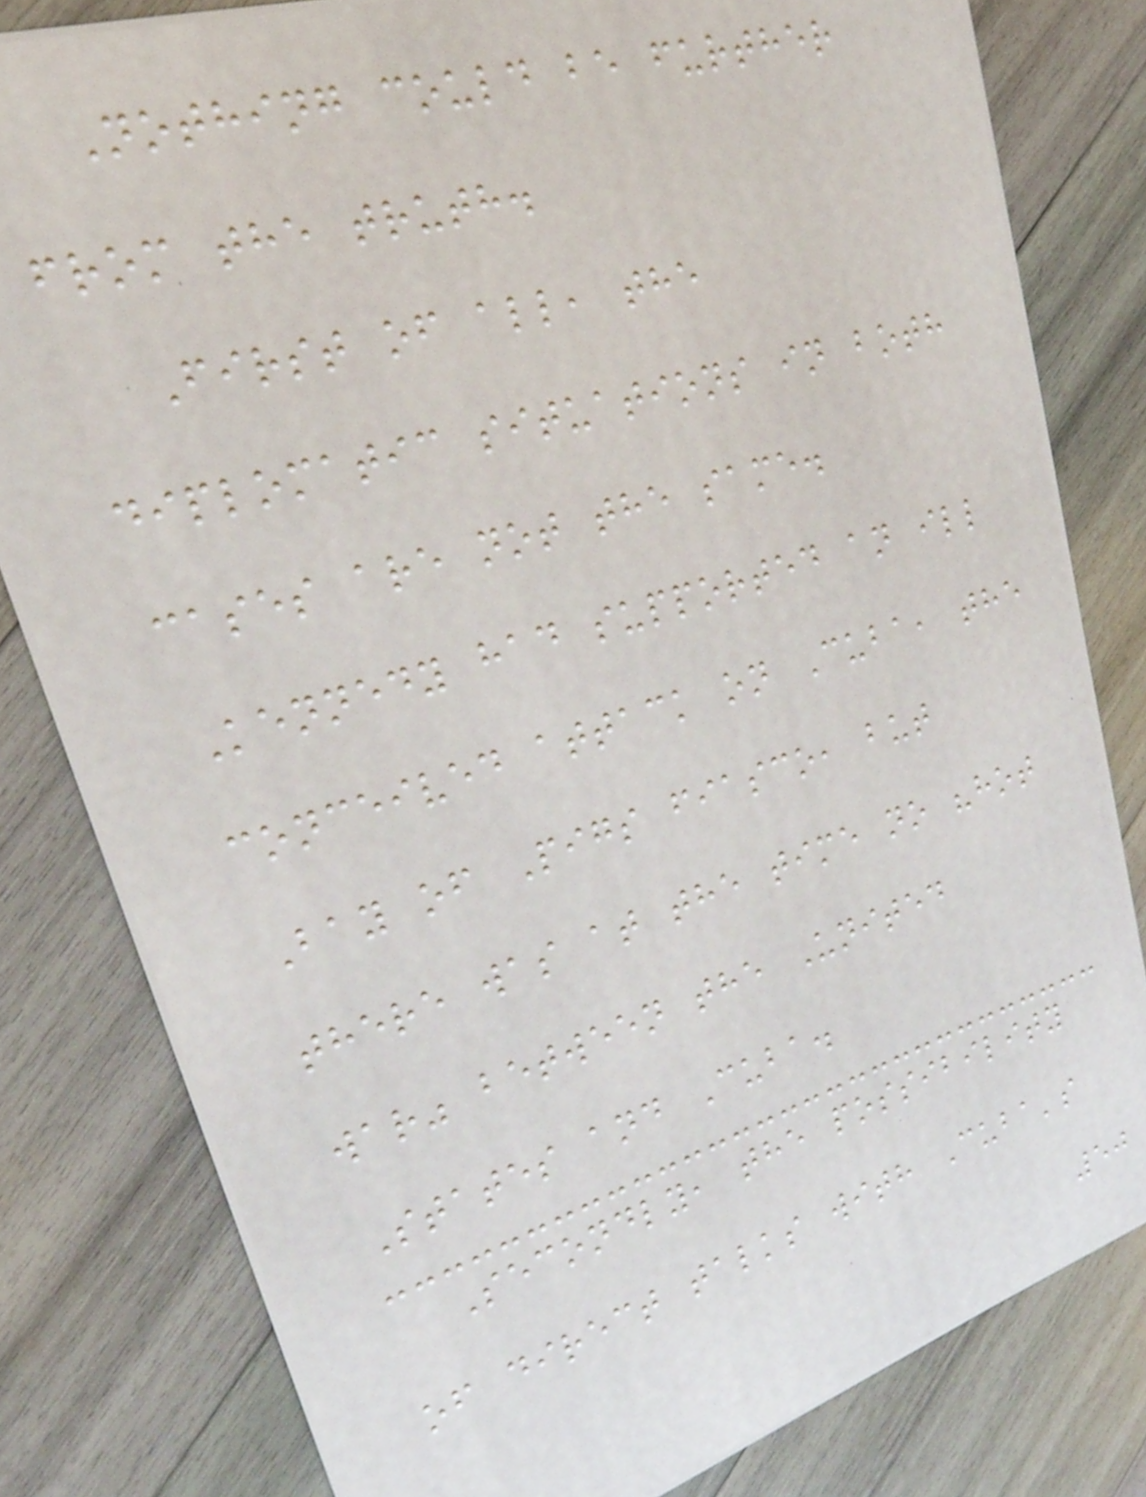Nothing could be further
from the truth.
First of all, the
diplomatic situations in both
cases are not the same.
Kennedy had supported an ill
conceived attack on Cuba, the
Bay of Pigs fiasco, but
there was at the time no "hot
war" between the United
States and Cuba.
Secondly, the possibility
of direct talks with Cuba's
50
